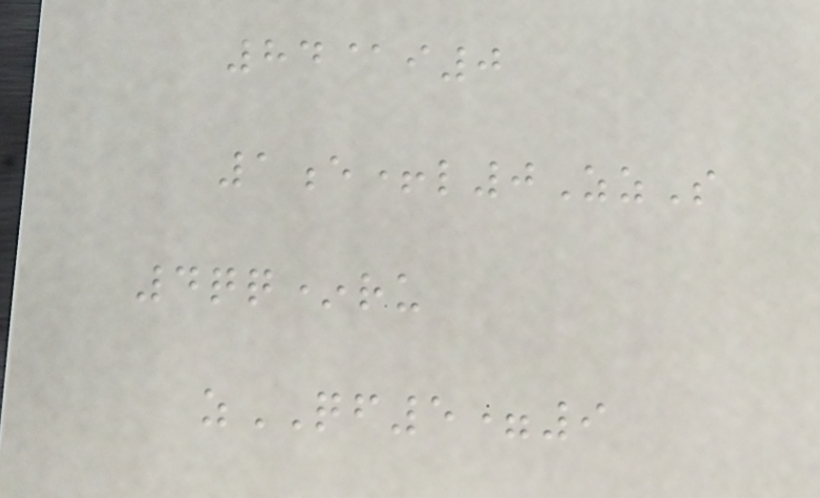84@i0
1e+l0ZzS
4qq*ru
zQF5=9
